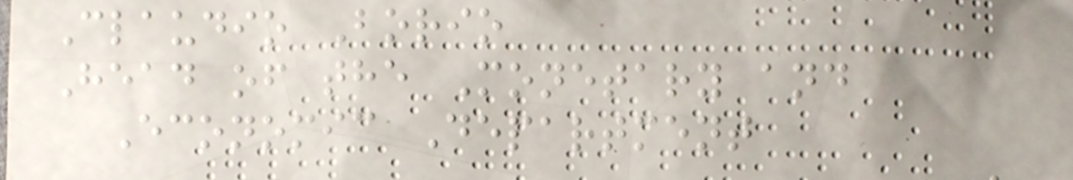Claudio Borio
Head of the Monetary and
Economic Department
